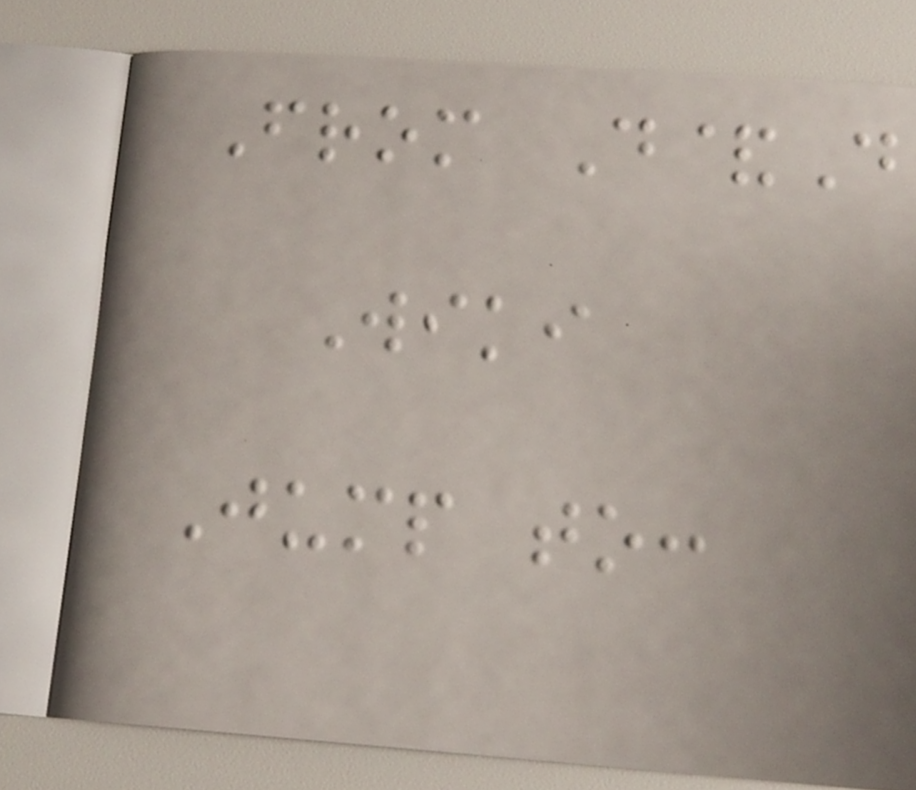From D&D
Wiki
Jump to:
